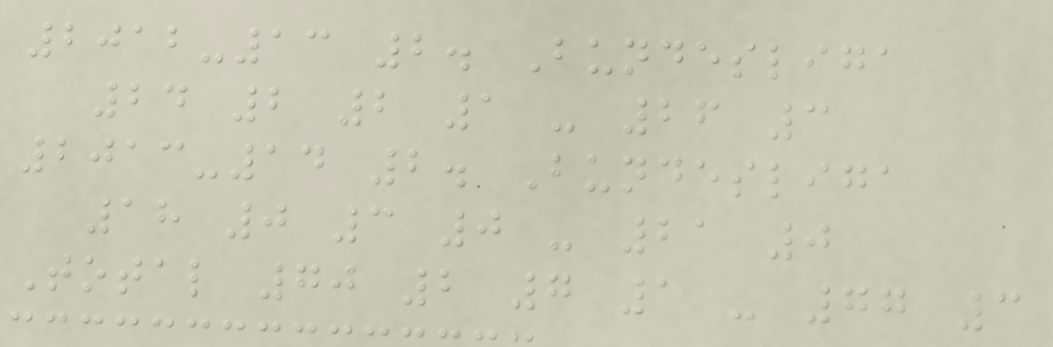2012-13 2. Bundesliga
24 2 2 1 - 26 3
2013-14 2. Bundesliga
18 0 3 0 - 21 0
Total 70 2 7 1 - 77 3
